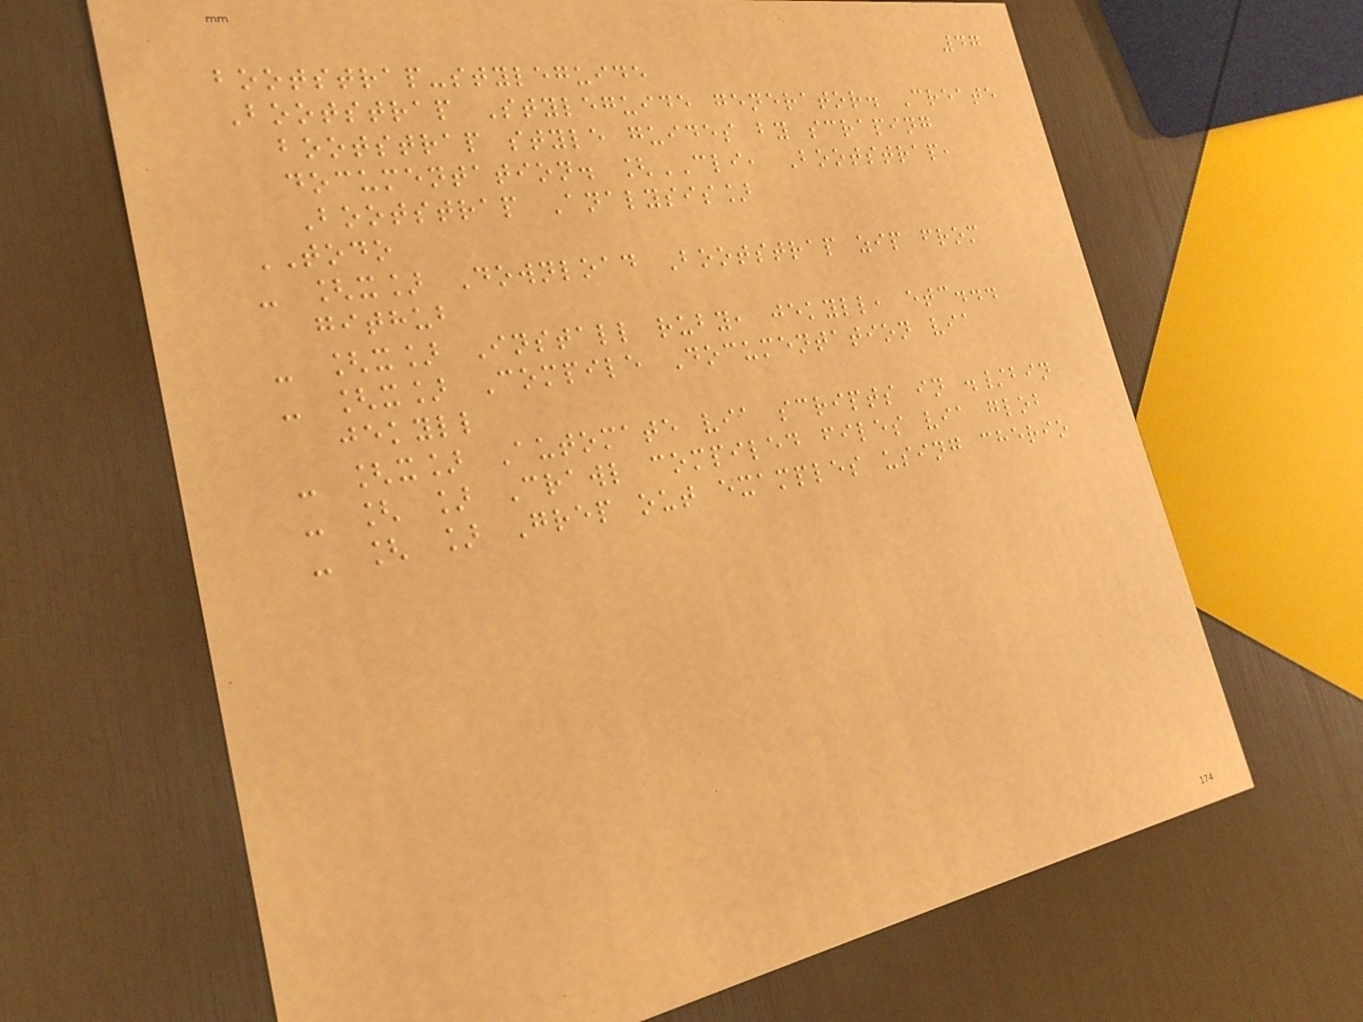47
bootstrap-styleguide
Bootstrap Styleguide generator. Create
bootstrap style guides by scraping
documentation. [CLI, Bootstrap,
Bootstrap Analysis]
TODO
- [x] Download Bootstrap zip from
github
- [x] Install ruby, jekyll, etc...
- [x] Compile Documentation via
jekyll
- [x] Automate via scripts in ./bin
- [ ] Crawl compiled files via glob
- [ ] Grep out examples using cherio
